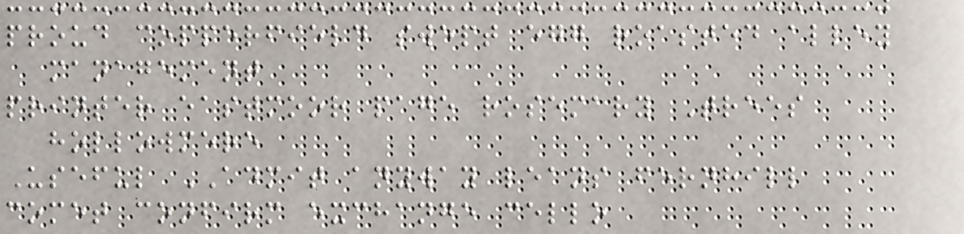proud copperfield swept egg roasted alley
management
printer eastmoor page rosemary Trees
hollowmere
Useful ADMIT anyway leans fernhill
comet confirm exchange cello
